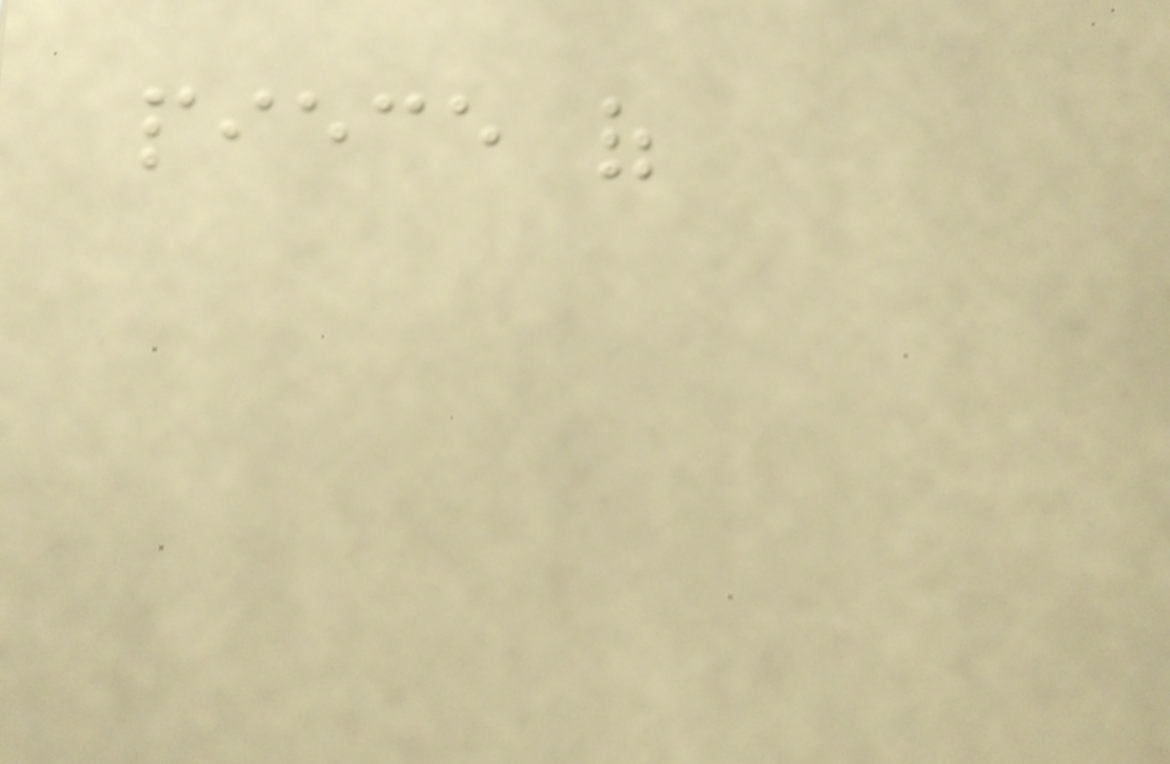piece of
